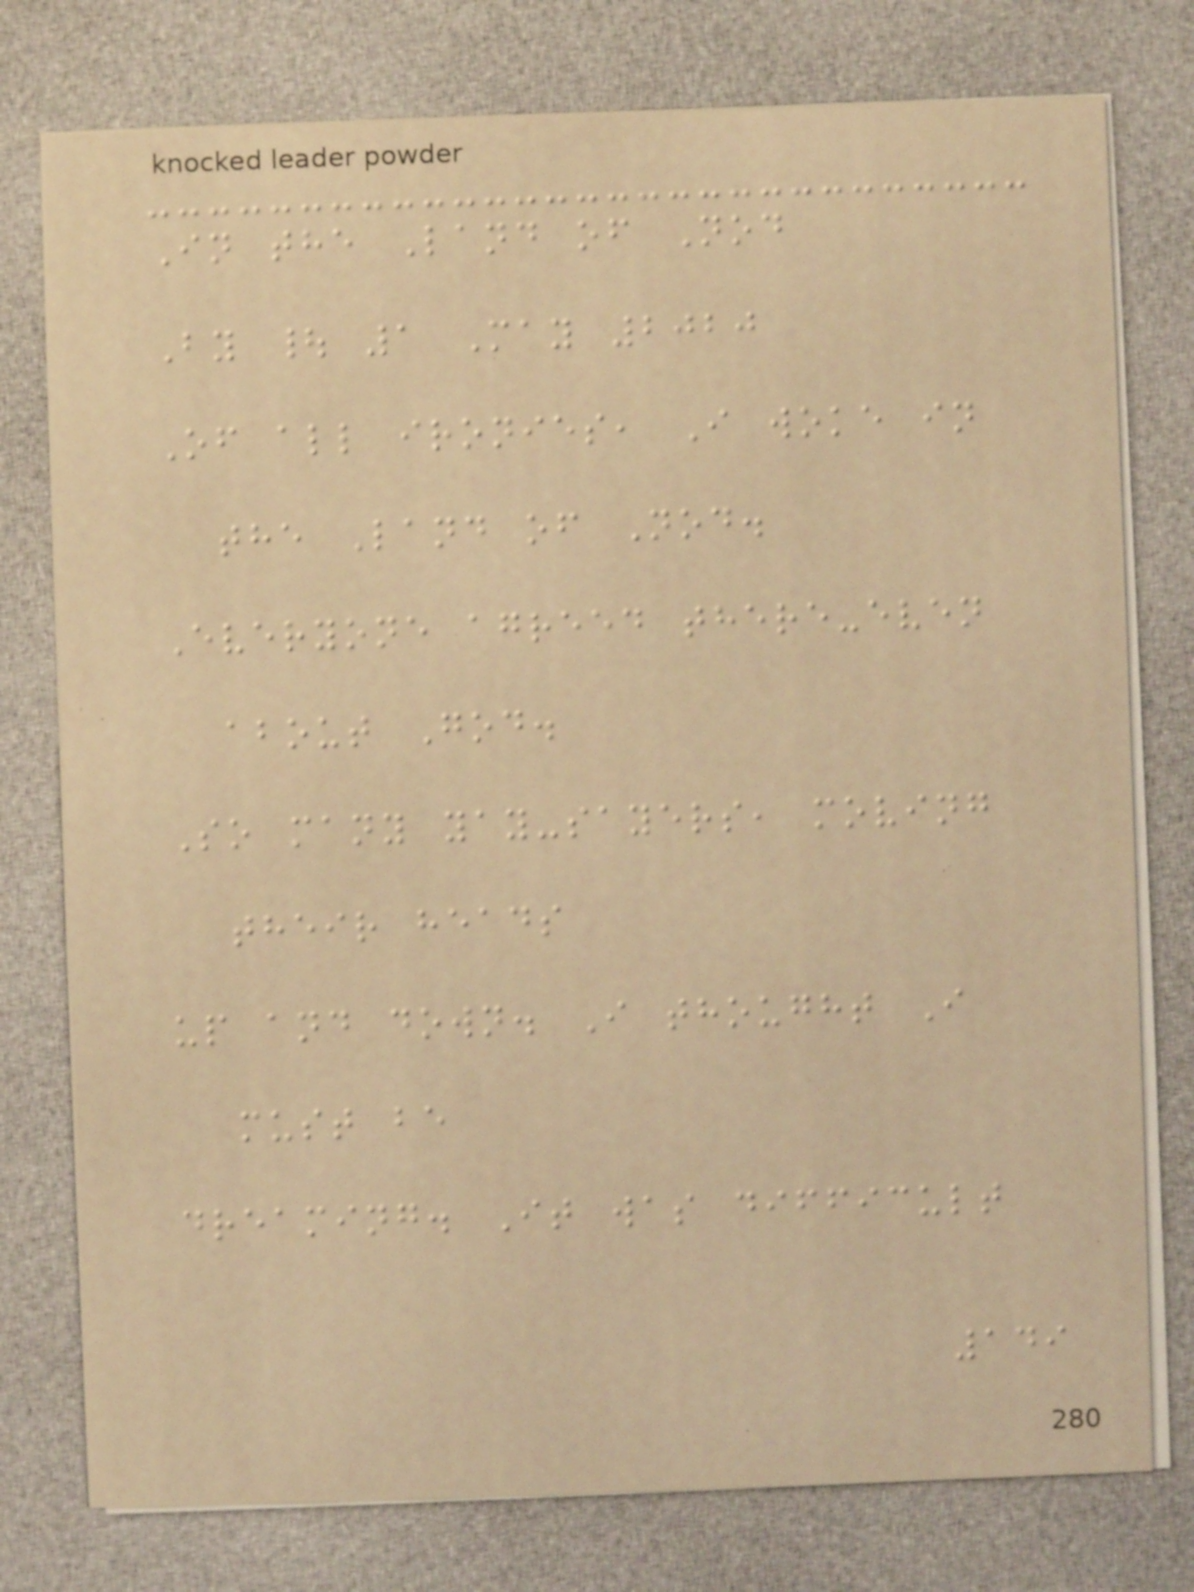In the Land of Nod
By | 1 May 2020
Of all ironies, I woke in
the Land of Nod.
Everyone agreed there-even
about God.
So many yay-sayers, moving
their heads
up and down. I thought I
must be
dreaming. It was difficult
149
